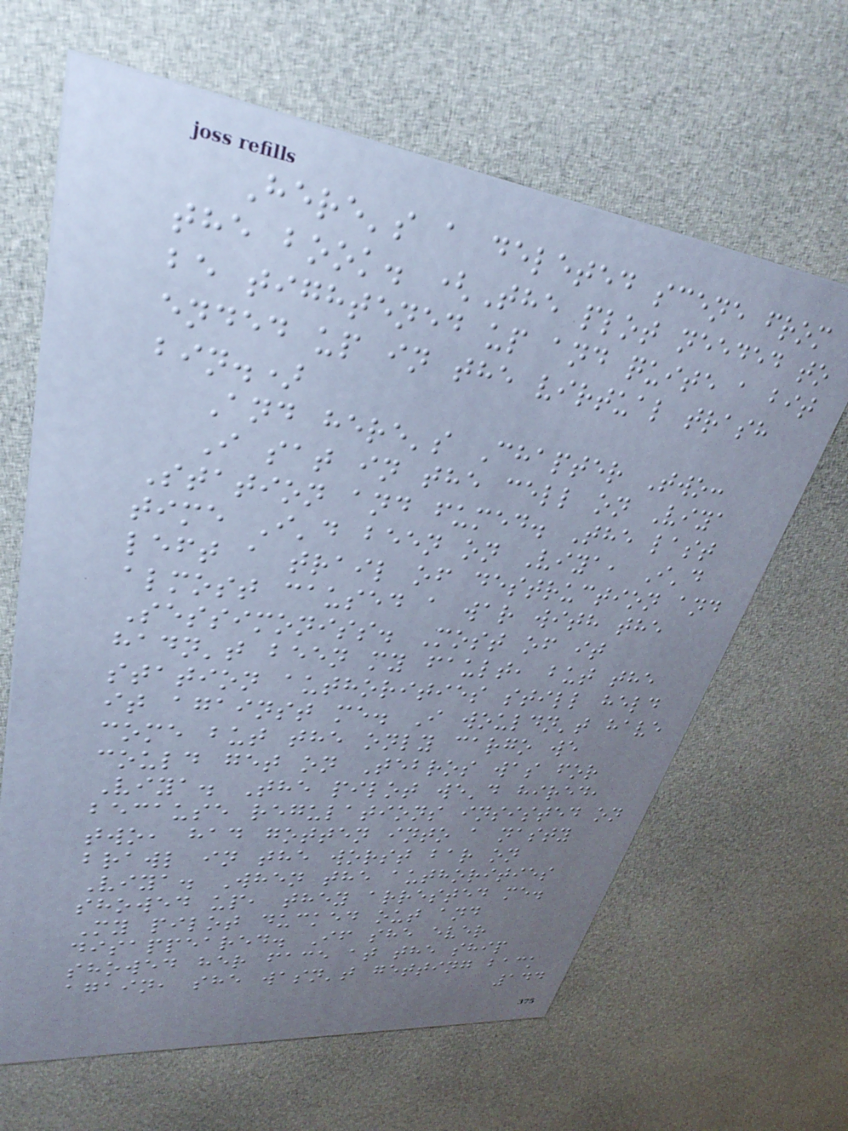Here's a deleted scene from
the book. (The plot needed to
be tightened up and quite a bit
ended up in the virtual trash
bin.)
And here's Chapter Two:
I sat in the cell on Viya
Station and fumed. The last
time I'd been on Viya, I'd
left a trail of destruction and
almost caused a war with the
Sessimoniss. Most of it
hadn't been my fault, but the
station authorities still held
it against me. I wouldn't have
come but the only cargo we
could get on Tebros was for
Viya. The pilot we'd hired,
because regulations insisted on
two, had gotten into a nasty
brawl in the worst bar on
Viya. When the authorities
showed up, they arrested me.
My pilot ducked out and
disappeared. If she ever
showed her face at the ship
again, she wasn't getting back
144
